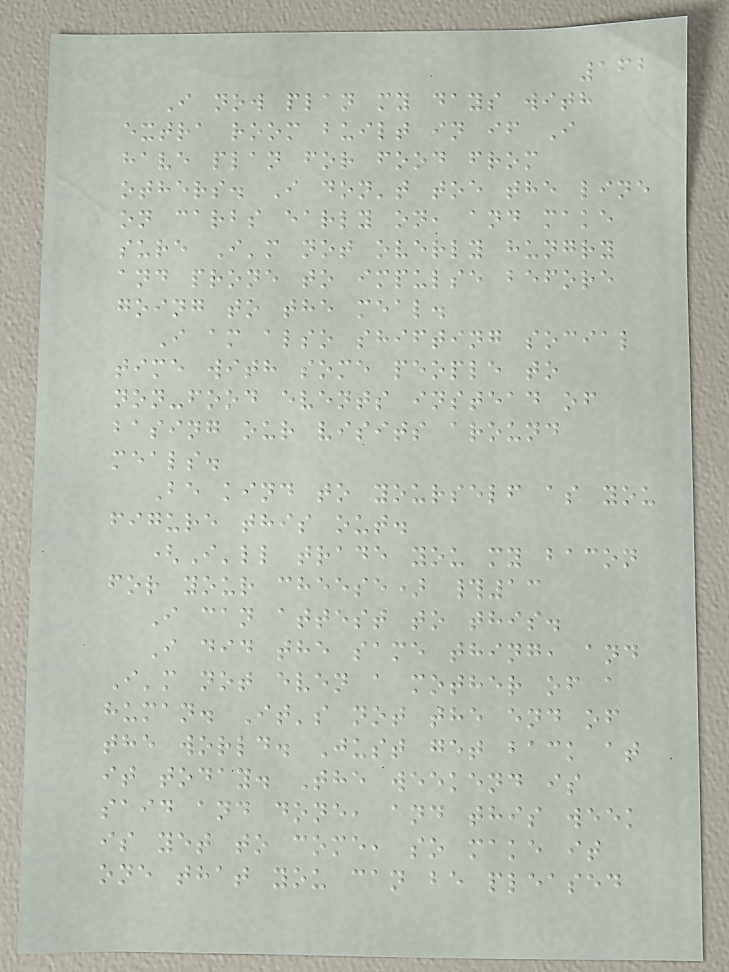162
I now plan my days with
extra room built in if I
have plan for food from
others. I don't toe the line
on carbs early on, and make
sure I'm not overly hungry
and prone to impulse before
going to the meal.
I am also shifting social
time with some people to
non-food events instead of
basing our visits around
meals.
Be kind to yourself as you
figure this out.
(I'll trade you my bacon
for your cheese) #13
I can attest to this.
I did the same thing, and
I'm not even a mother of a
human. It's not the end of
the world. Just get back at
it today. The weekend is
said and done, and this week
is yet to come, so make it
one that you can be pleased
